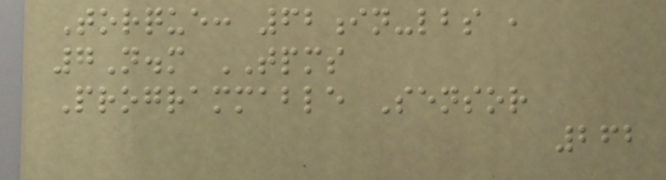Torque: 62in-lbs ,
7N.m TPMS
Programmable Sensor
262
